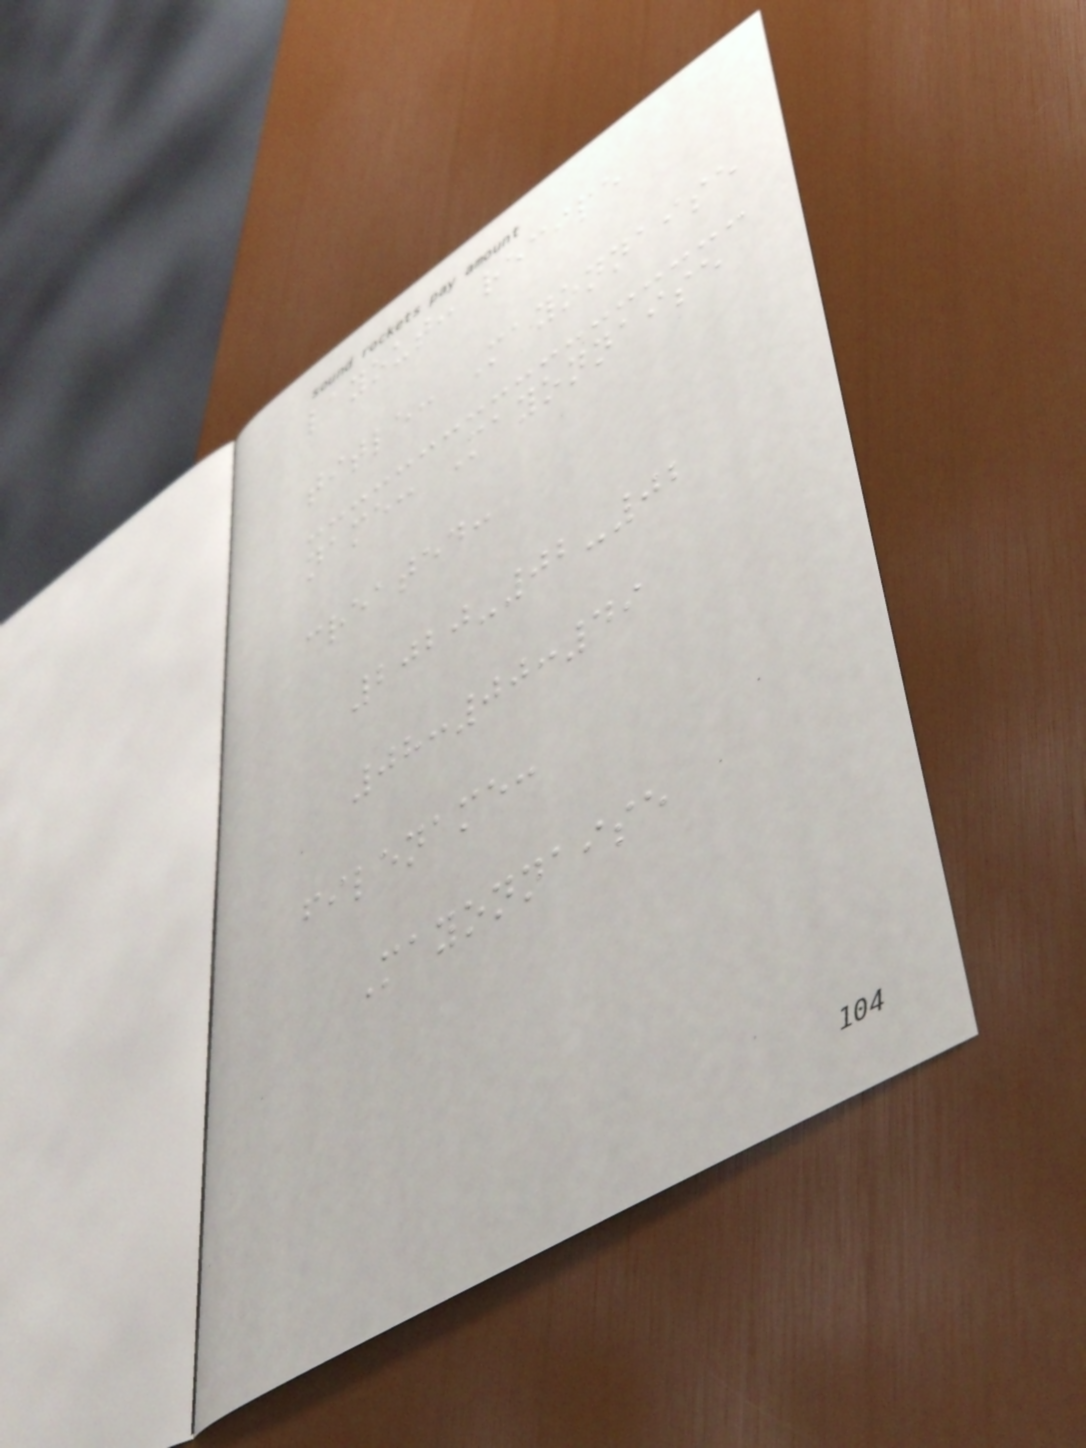layout: recipe
title: Mayonnaise
name: Mayonnaise
created:
2020-02-02
08:00:49
filename:
Mayonnaise
